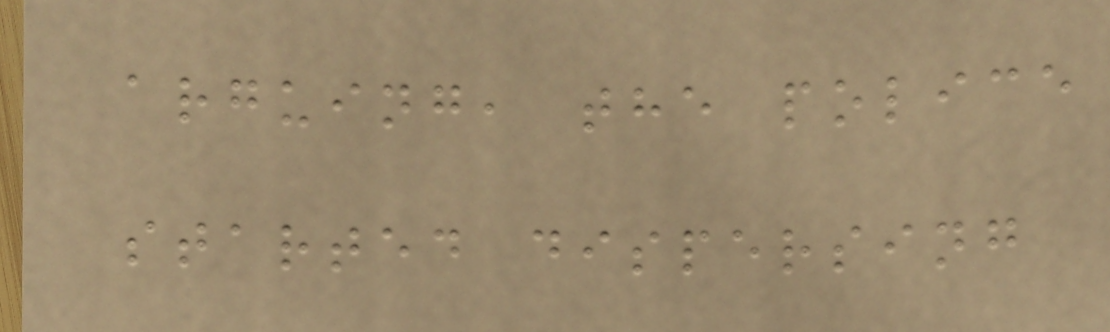arguing, the police
started dispersing
